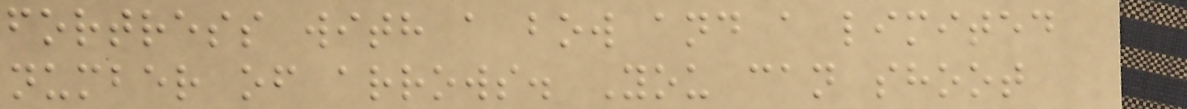fortress with a bow and a limited
number of arrows. You can shoot
